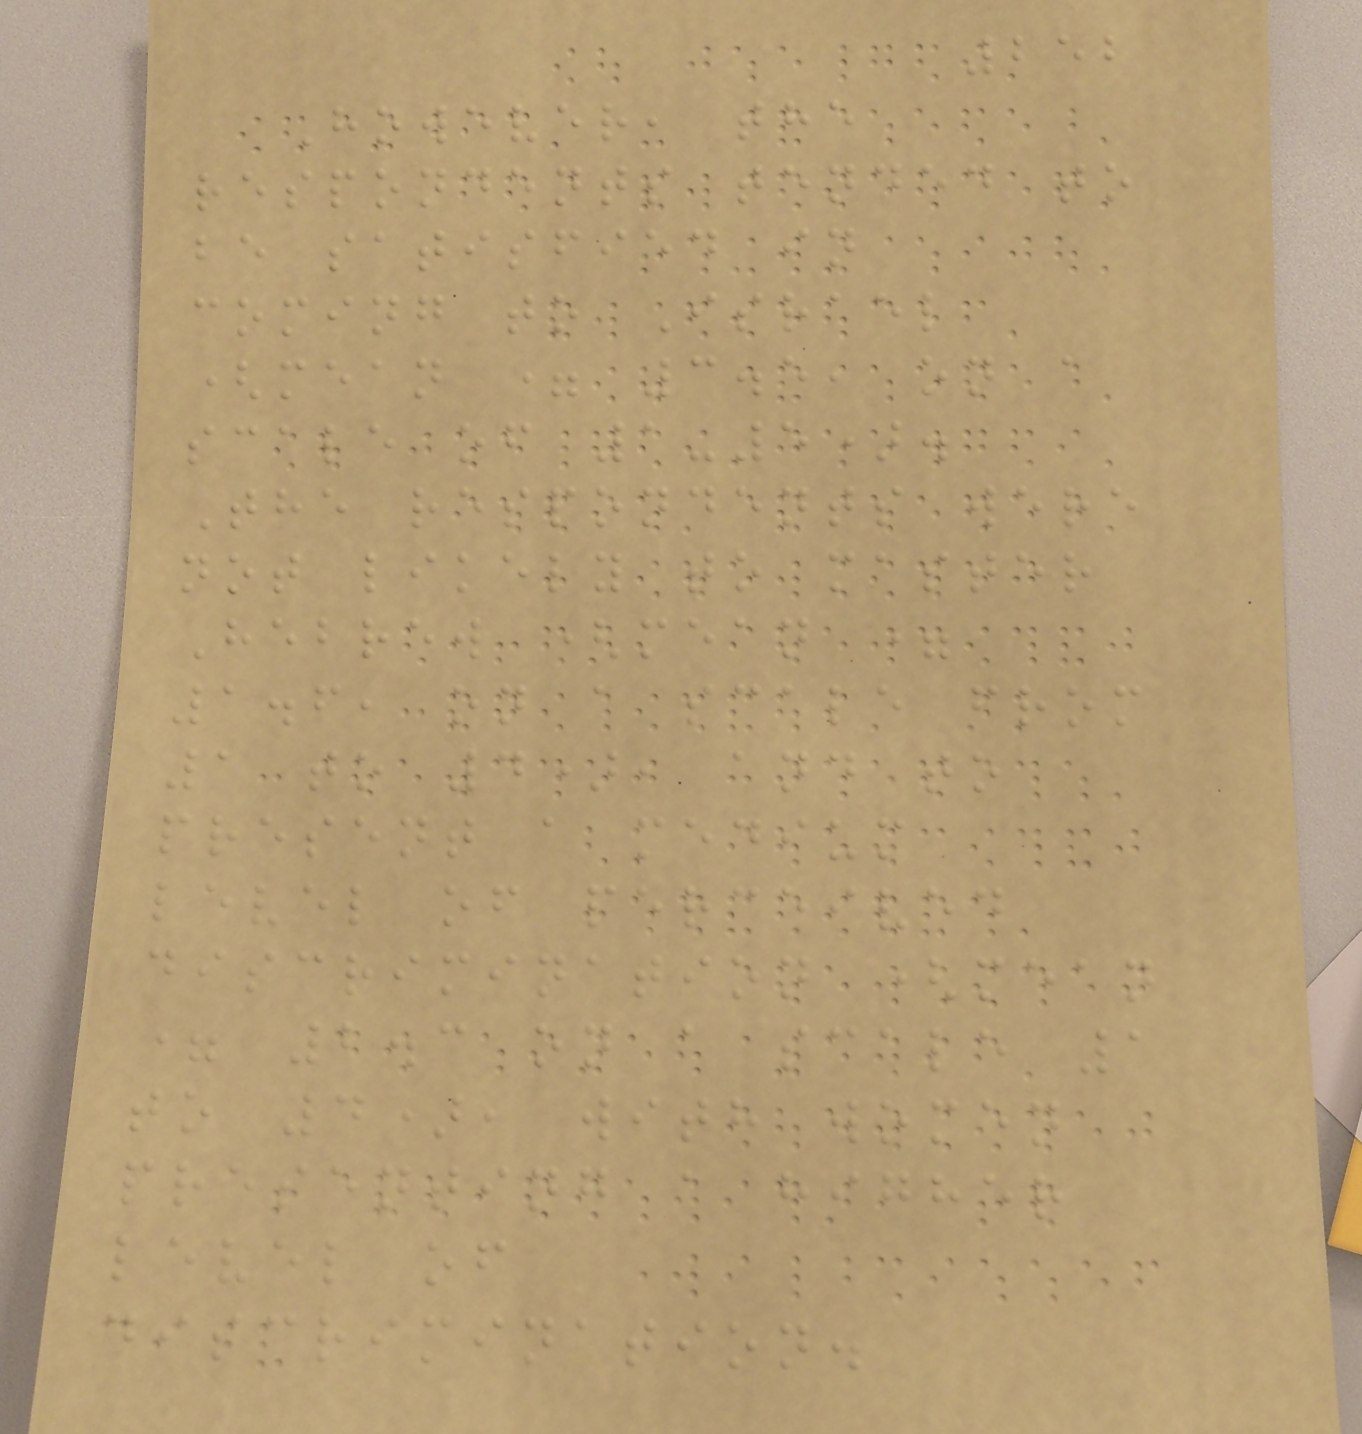252
However, the
respondents tended to
be satisfied in
coming to Israel
(mean = 3.5, on a
scale of 1-5).
The respondents were
not likely to master
Hebrew (mean =
1.6, on a scale from
1 to 4), and to
present a medium
level of perceived
discrimination (mean
= 2.3 on a scale 1
to 4), with women
presenting a higher
level of
discrimination.
